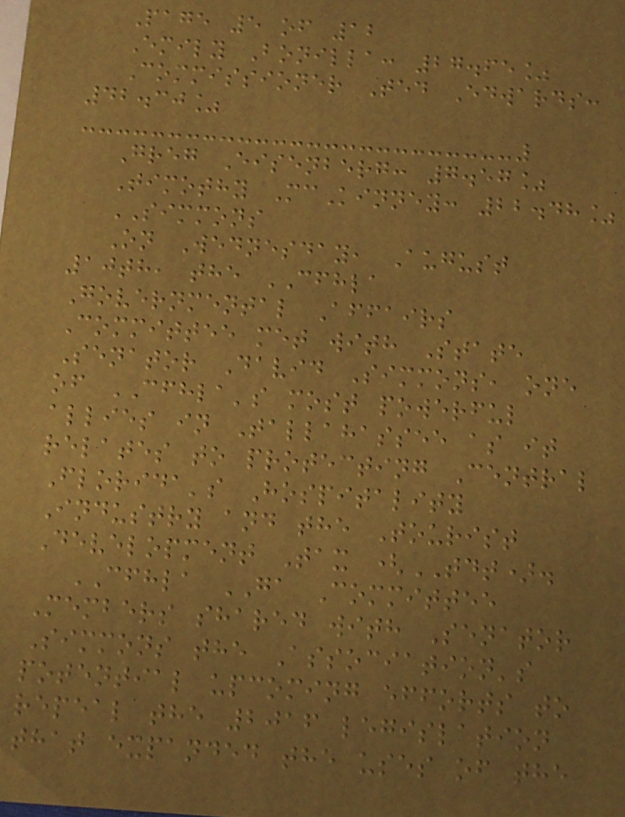Page 5 of 12
Emily Bonilla: 27.65%
Commissioner Ted Edwards:
42.30%
Greg Eisenberg: 7.57%
Timothy McKinney: 22.48%
SIMMONS
On Wednesday, August
10th, the CFHLA
Governmental Affairs
Committee met with State
Senator David Simmons, one
of CFHLA's most powerful
allies in Tallahassee as it
relates to protecting Central
Florida's Hospitality
Industry and the Tourist
Development Tax (TDT).
CFHLA GA Committee
Members shared with Senator
Simmons the Association's
potential upcoming efforts to
repeal the 2016 legislation
that expanded the uses of the
